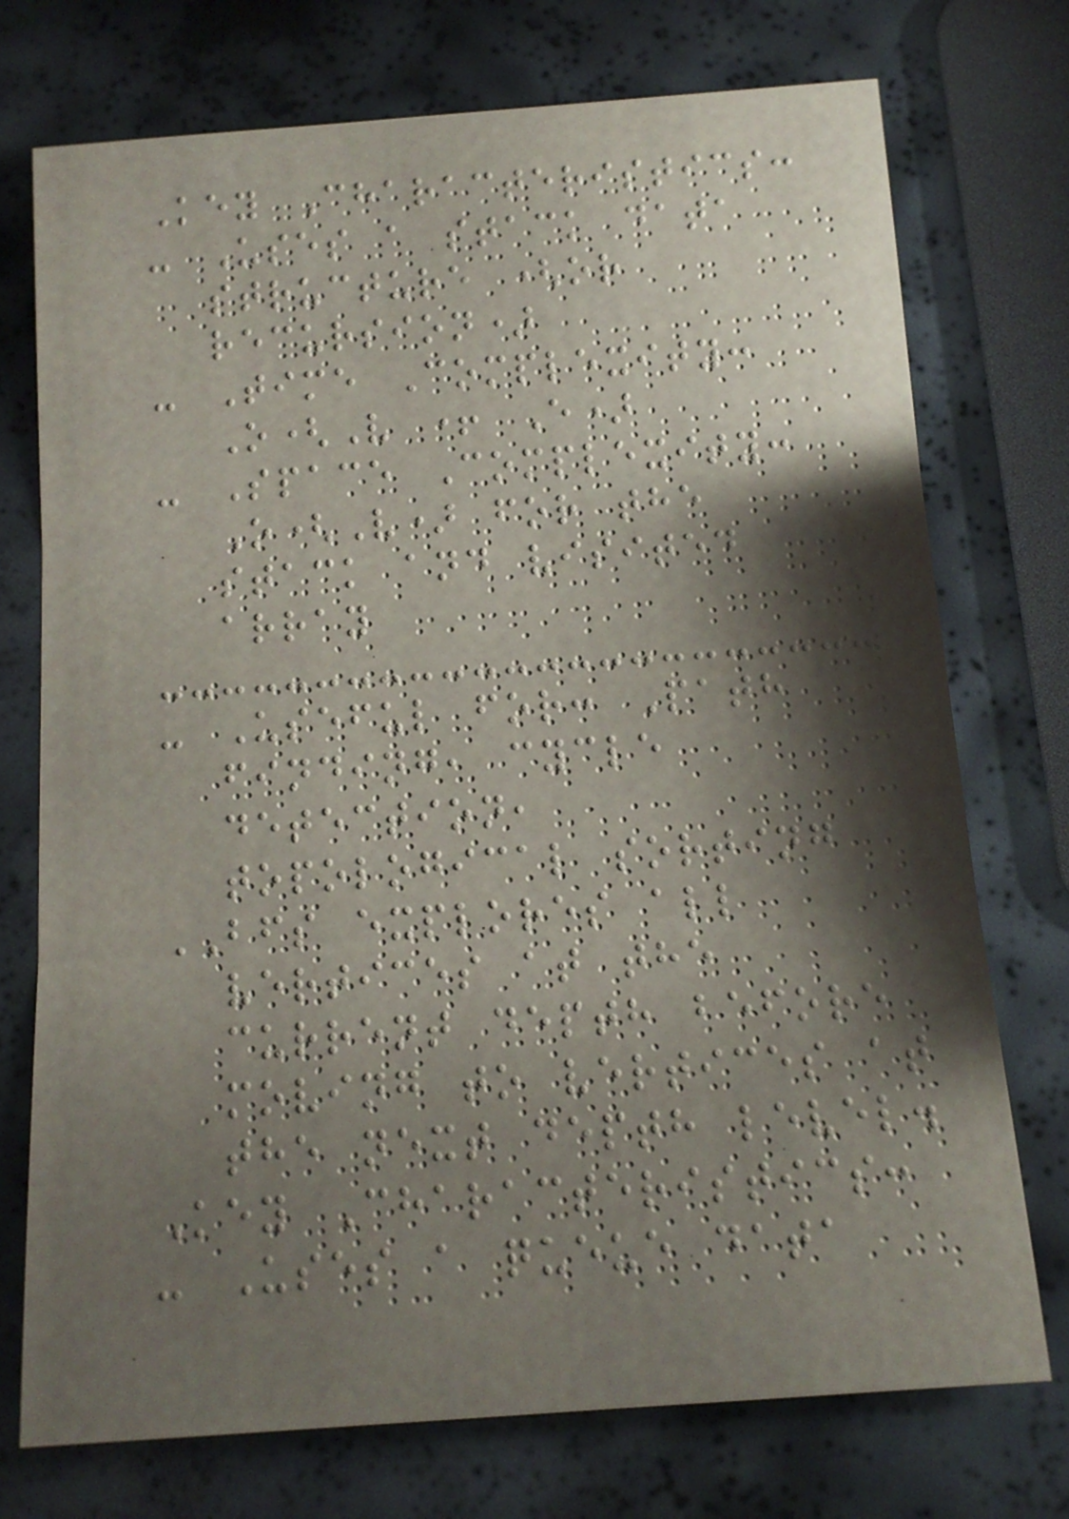Key Characteristics:
- Uses a stack data
structure (or
recursion)
- Time Complexity:
O(V + E)
- Space Complexity:
O(V) for the
stack and visited
array
- Useful for: Path
finding, cycle
detection,
topological sorting
BFS explores all
vertices at the
current depth before
moving to vertices at
the next depth level.
Key Characteristics:
- Uses a queue data
